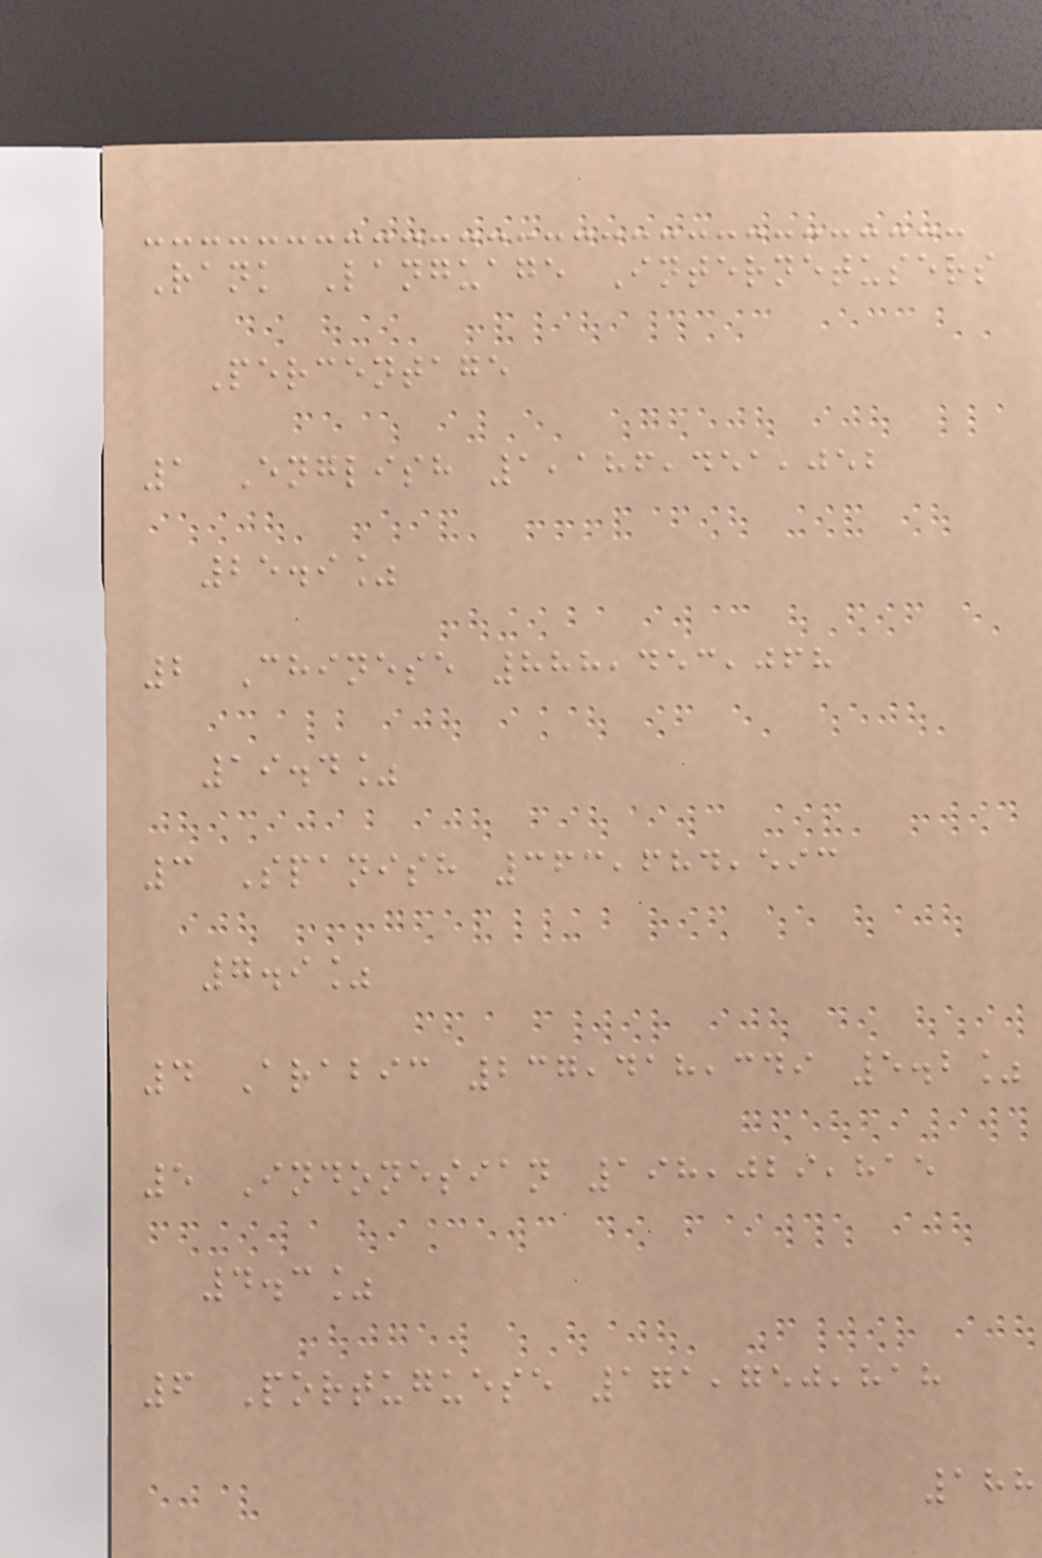Rank Language Internetusers
Percentage
1 English 1,186,451,052
25.9%
2 Chinese 888,453,068
19.4%
3 Spanish 363,684,593
7.9%
4 Arabic 237,418,349 5.2%
5 Indonesian 198,029,815
4.3%
6 Portuguese 171,750,818
188
